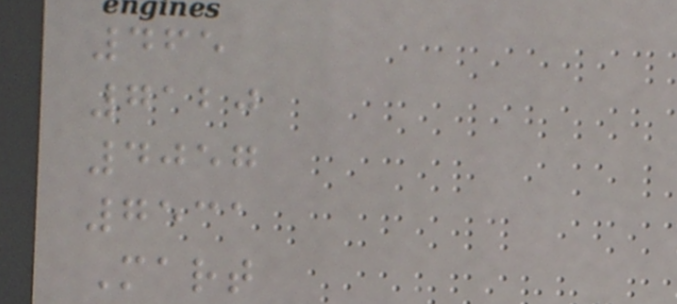465
7120
4057
7531
Mart
